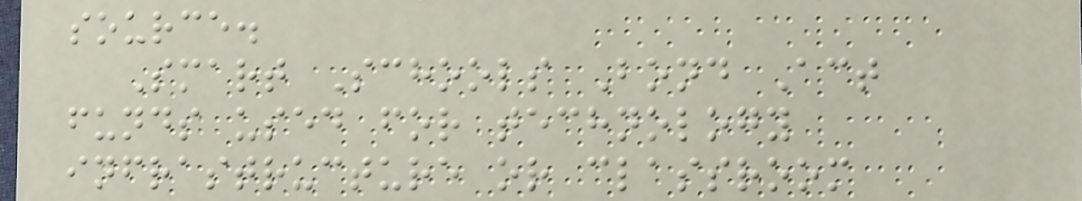source.
Smart Schools Bond Act
funds used for technology
infrastructure or classroom
